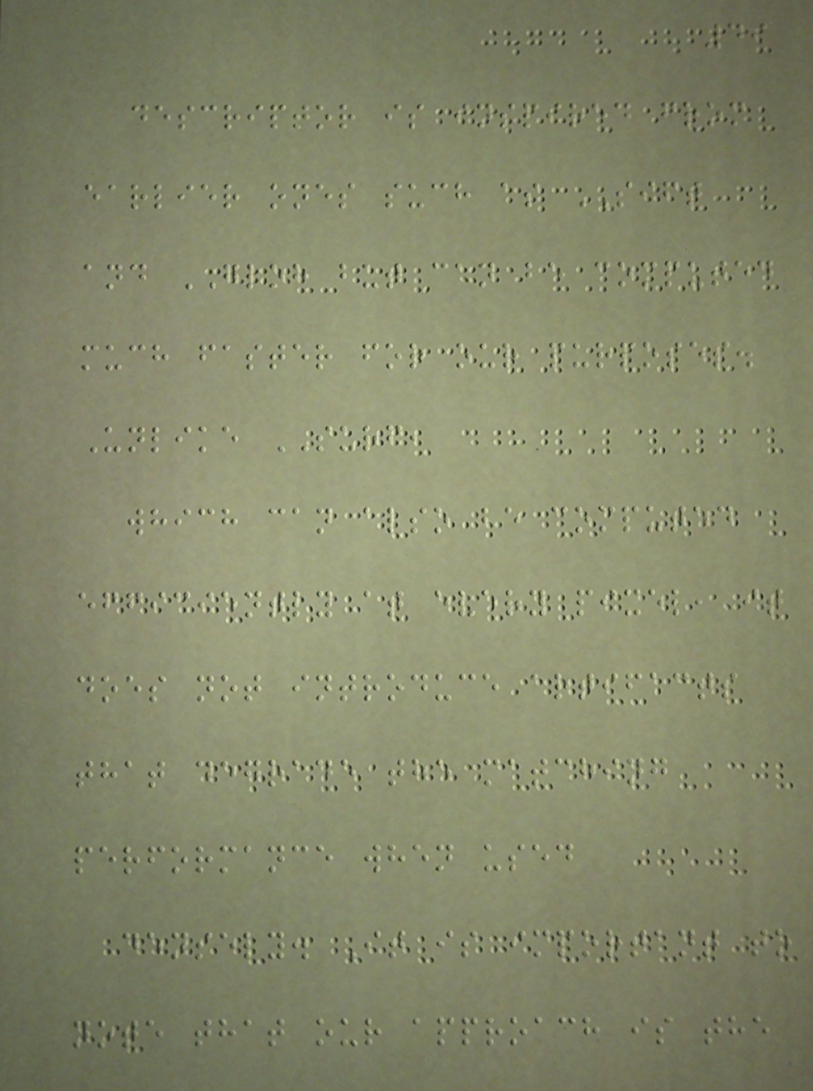49
descriptor is inspired from
earlier ones such as SIFT
and GLOH but can be computed
much faster for our purposes.
Unlike SURF,
which can also be computed
efficiently at every pixel, it
does not introduce artifacts
that degrade the matching
performance when used
densely. It is important to
note that our approach is the
